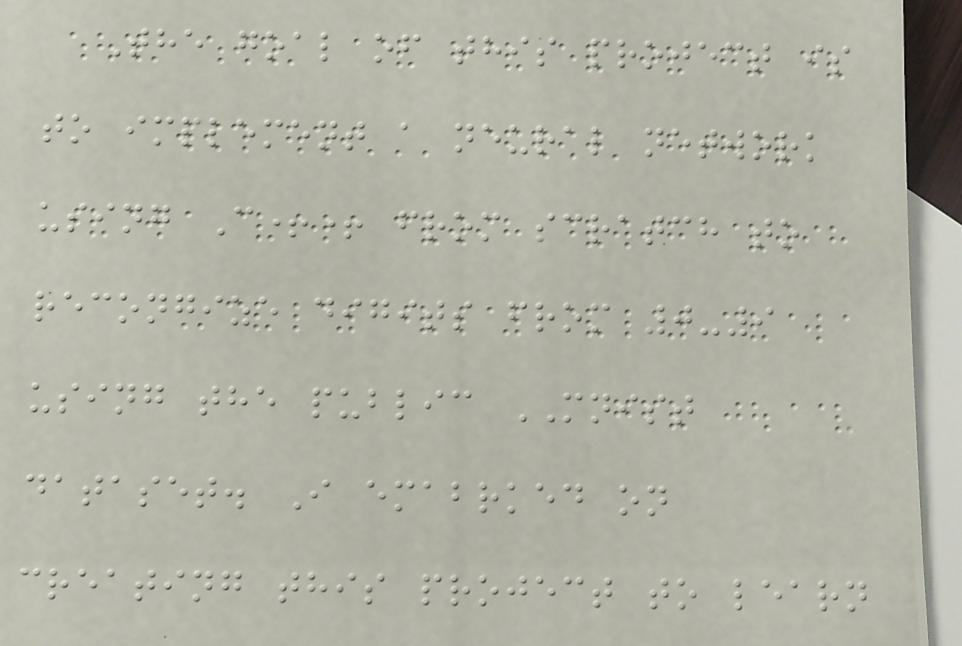The goal of this project is
to implement a neural network
using C++ from scratch to
recongize digits from 0-9
using the public MNIST
dataset. I emabrked on
creating this project to learn
